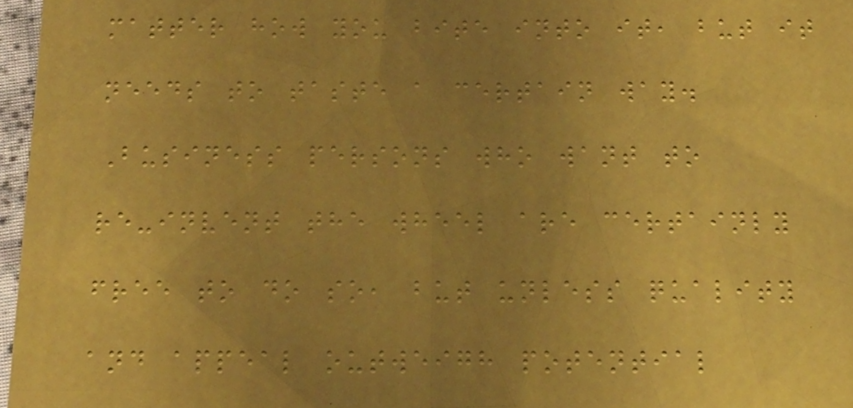matter how you bite into it, but it
needs to taste a certain way.
Business persons who want to
re-invent the wheel are certainly
free to do so, but unless quality
and appeal outweigh potential
